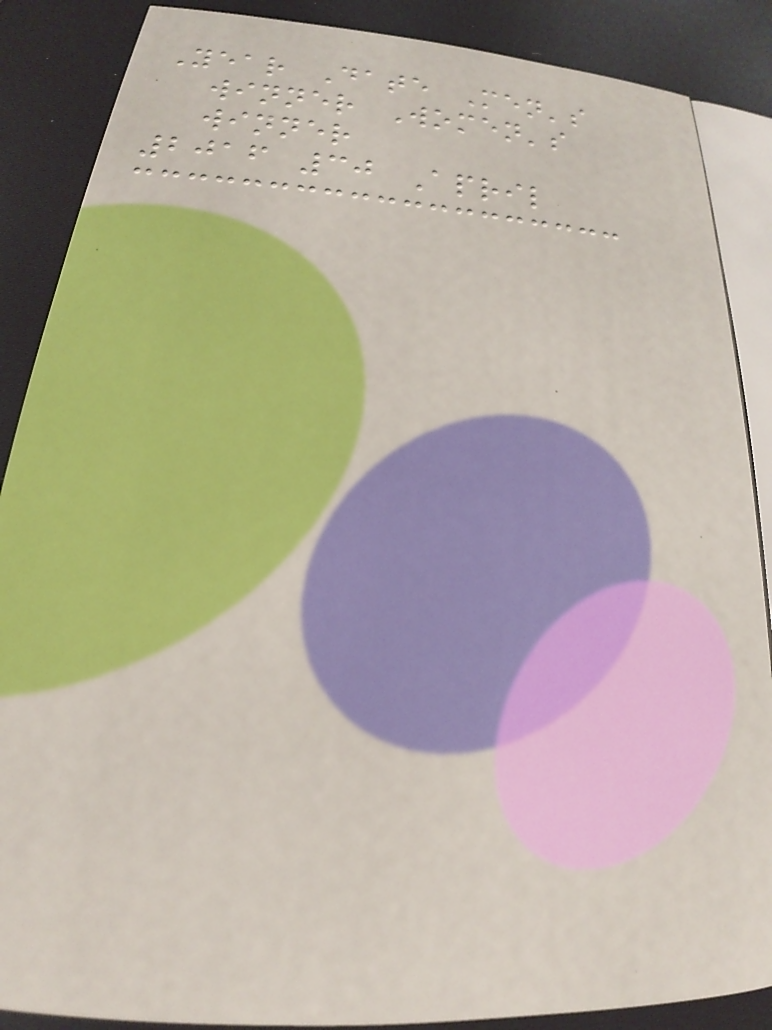Year Date Men's
winner Women's
winner
2016 30 April
